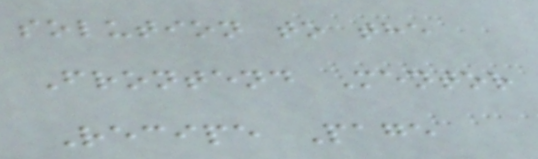solution to the
Frontend Mentor
Recipe Page
